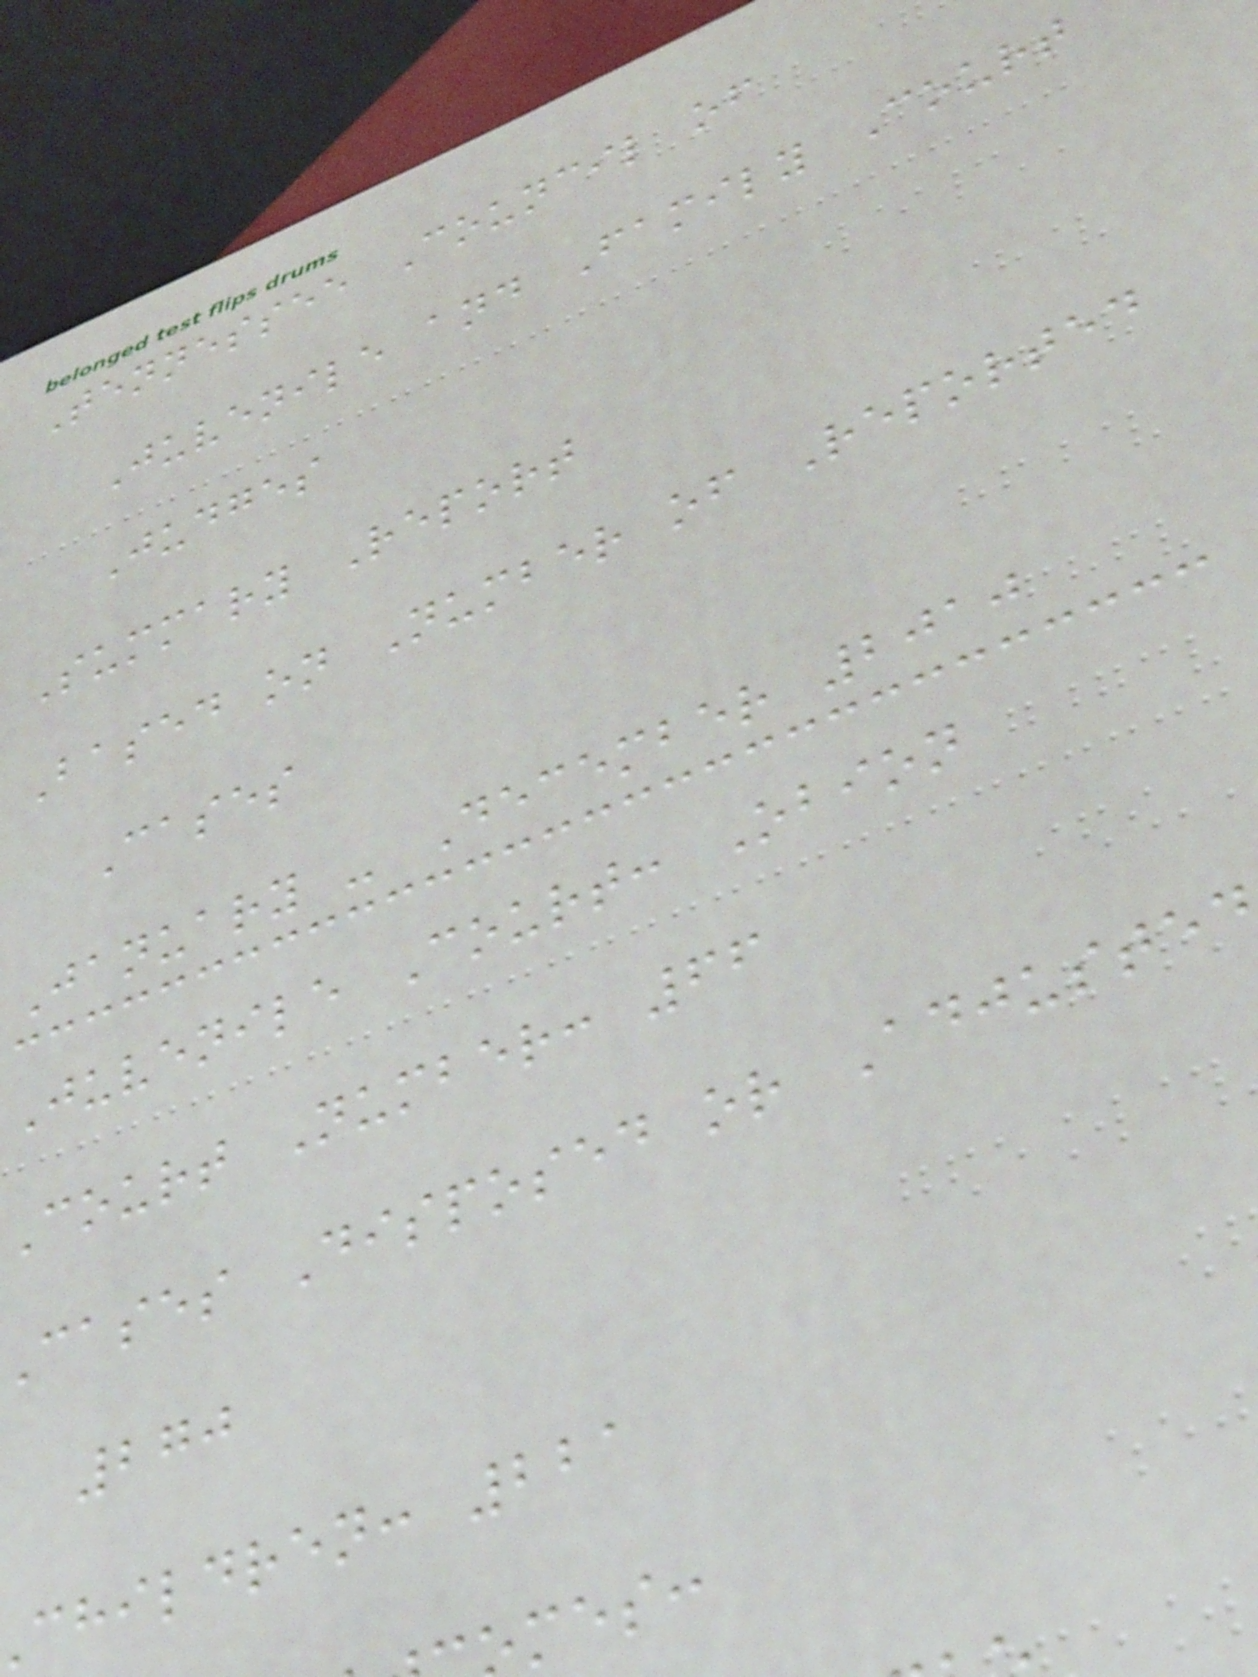Tennessee Council of
Juvenile and Family Court
Judges
Summary Report
Based on Number of Reported
Cases
January - December 2010
Juvenile Court: Obion
Court Number: 66
cases Disposed or Adjusted
270
children: 221
mes:
